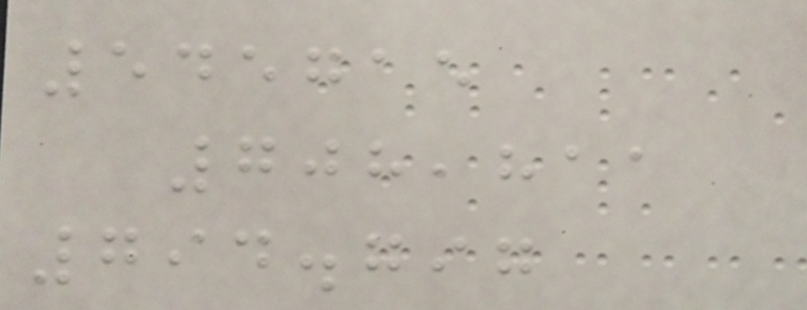545715
708,811
794.797
